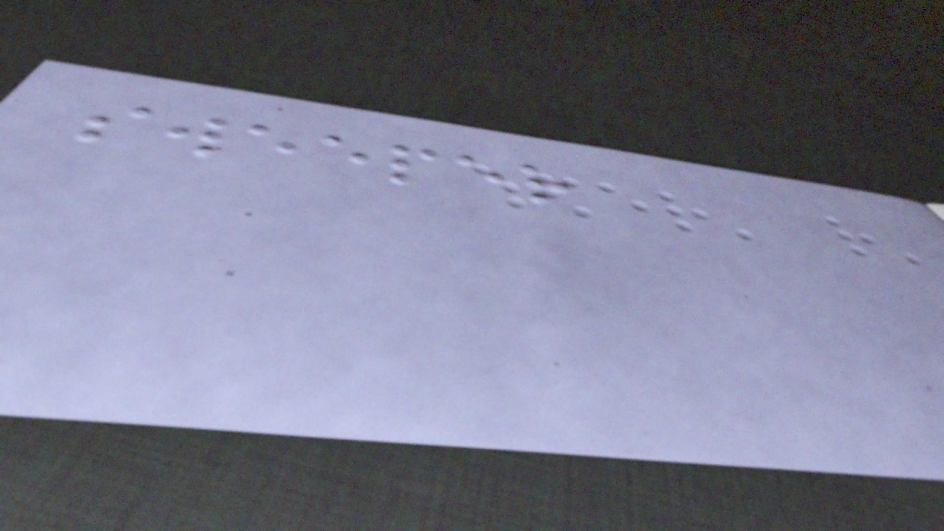sweeper
